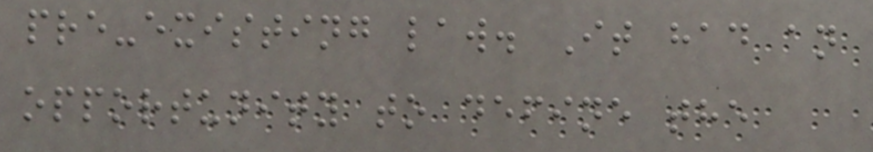pre-existing law. It had an
opportunity to define the
